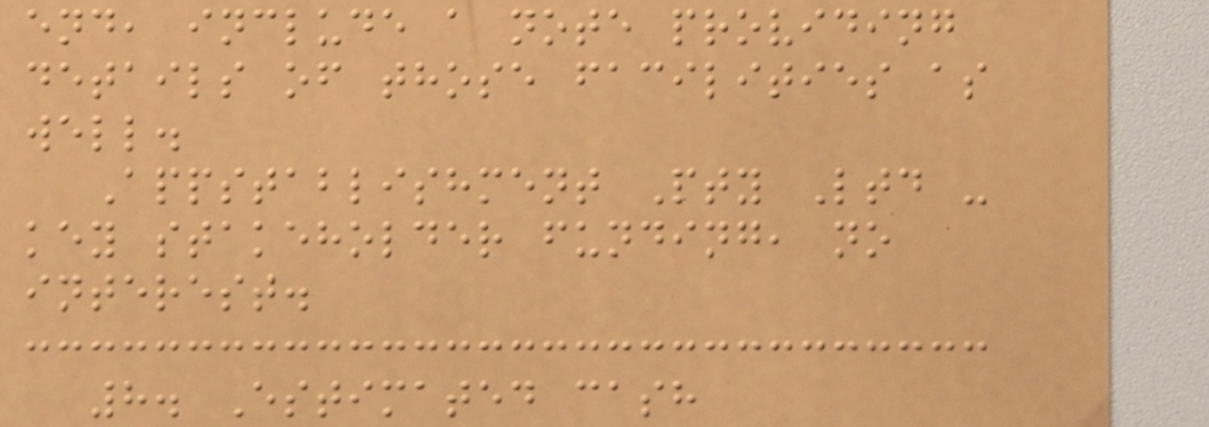end, include a note providing
details of those facilities as
well.
Appstablishment Pty Ltd -
key stakeholder funding, no
interest.
8. Estimated cash
